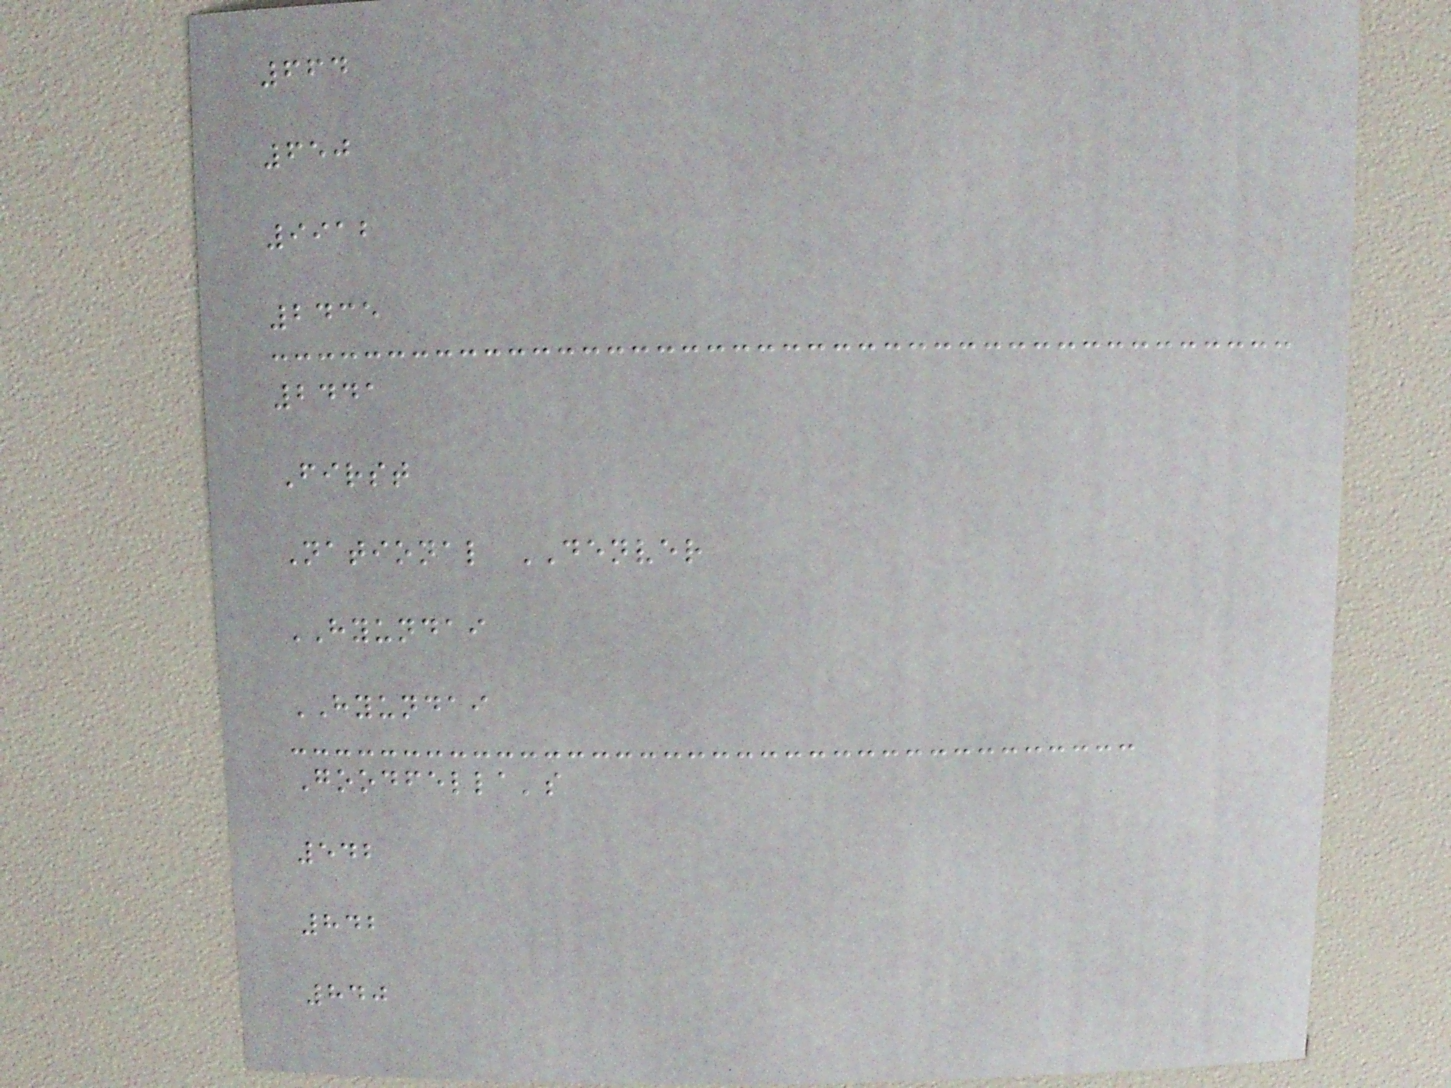664
650
9912
2435
2441
First
National DENVER
HYUNDAI
HYUNDAI
Goodfella's
542
842
840
